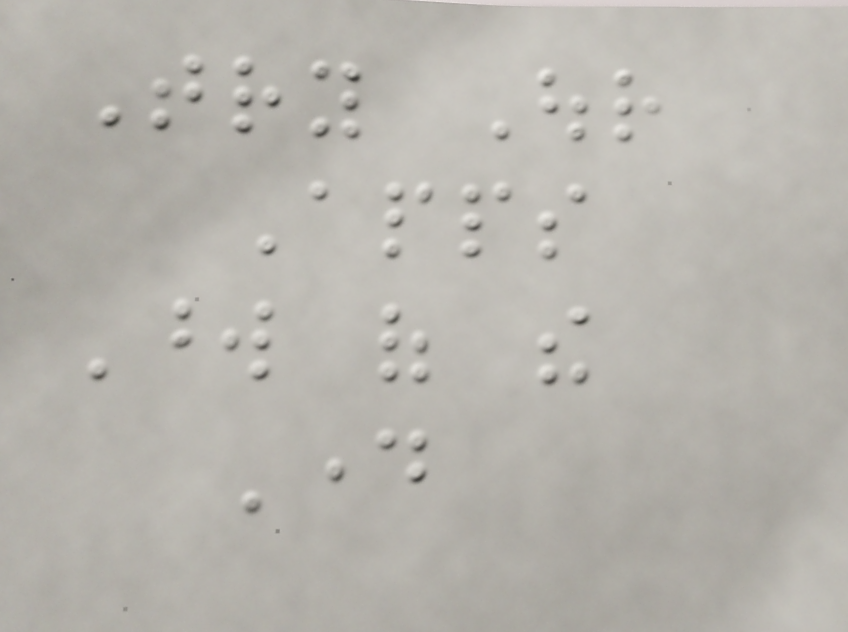Try Our
Apps
Word of the
Day
